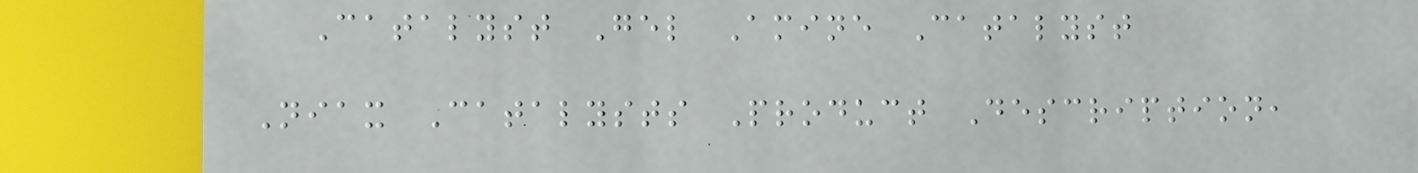Catalyst Gel Amine Catalyst
Niax Catalysts Product Description,
